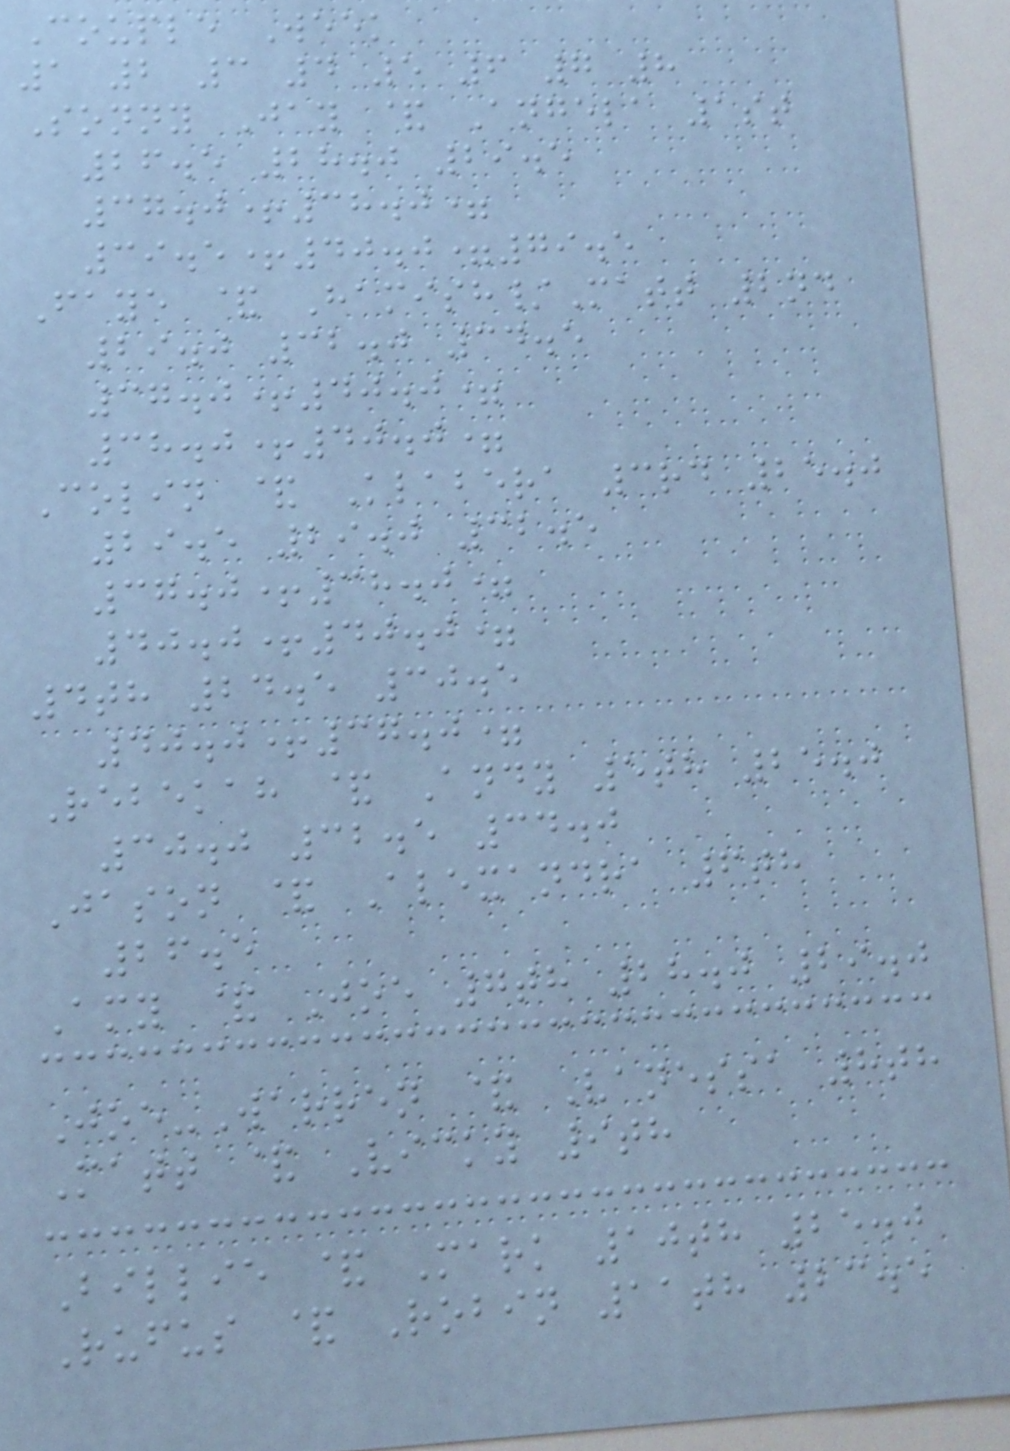Couple Week
1 2 3 4 5 6 7 8
Sonny Jay & Angela 1st
26.5 28.0 29.5
37.0+38.0=
39.5+40.0=79.5
Faye & Hamish/Matt 2nd
29.0 32.0 34.5
37.0+40.0=
38.0+40.0=
Colin & Klabera 3rd 25.0
29.5 29.0 32.5
37.0+38.0=
40.0+40.0=
4th 24.5 30.5
40.0+37.0=
Rebekah & Andy 5th 25.0
30.0 32.5 34.0
Jason & Alexandra 6th
26.5
Amy & Joe 7th 28.0 29.0
Joe-Warren & Vanessa 8th
Matt & Vicky 9th
Billie & Mark 10th 25.0
Rufus & Robin 11th 23.5
